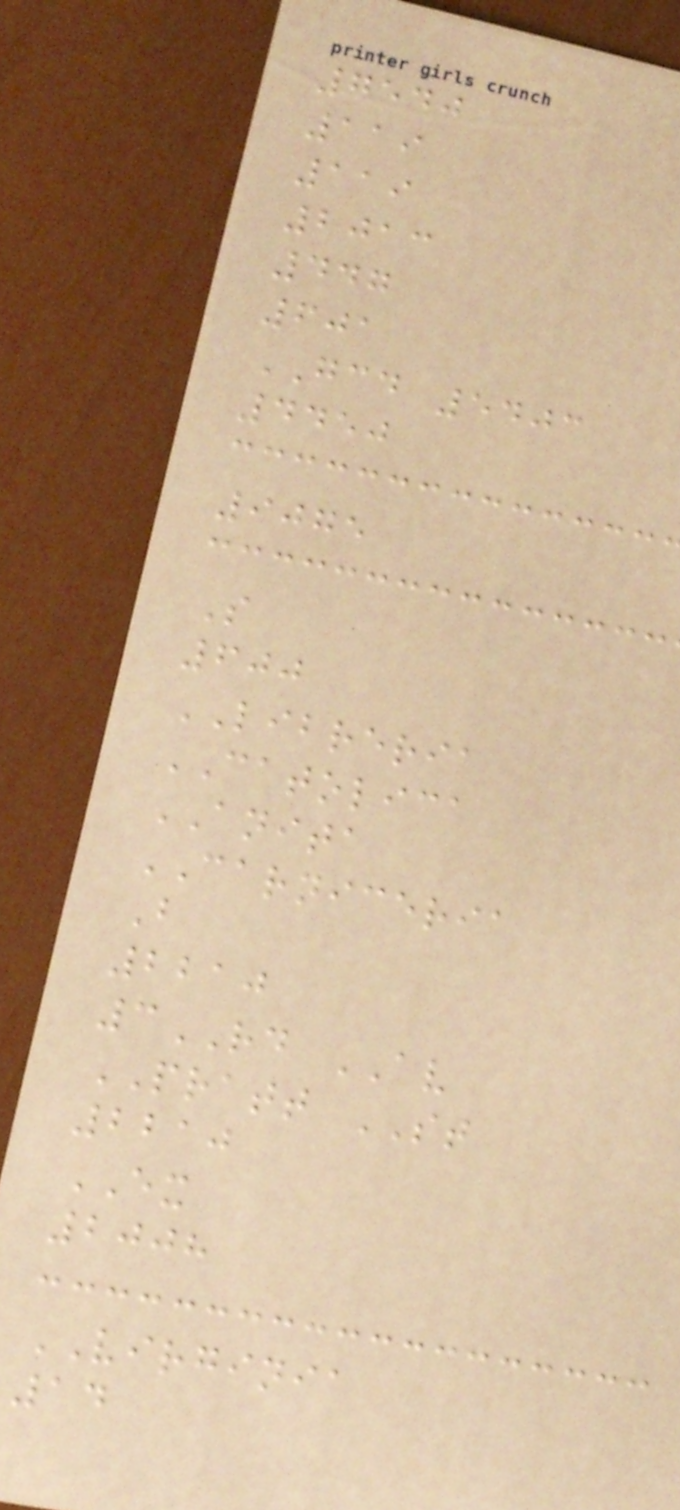7540
119
119
2013
447
601
GCD 5403
4450
9075
S
600
LIBRERIA
CATOLICA
ANITA
CARNICERIA
B
2210
3RD AV
PRATT ST
2210
EX
2008
VIRGINIA
14
